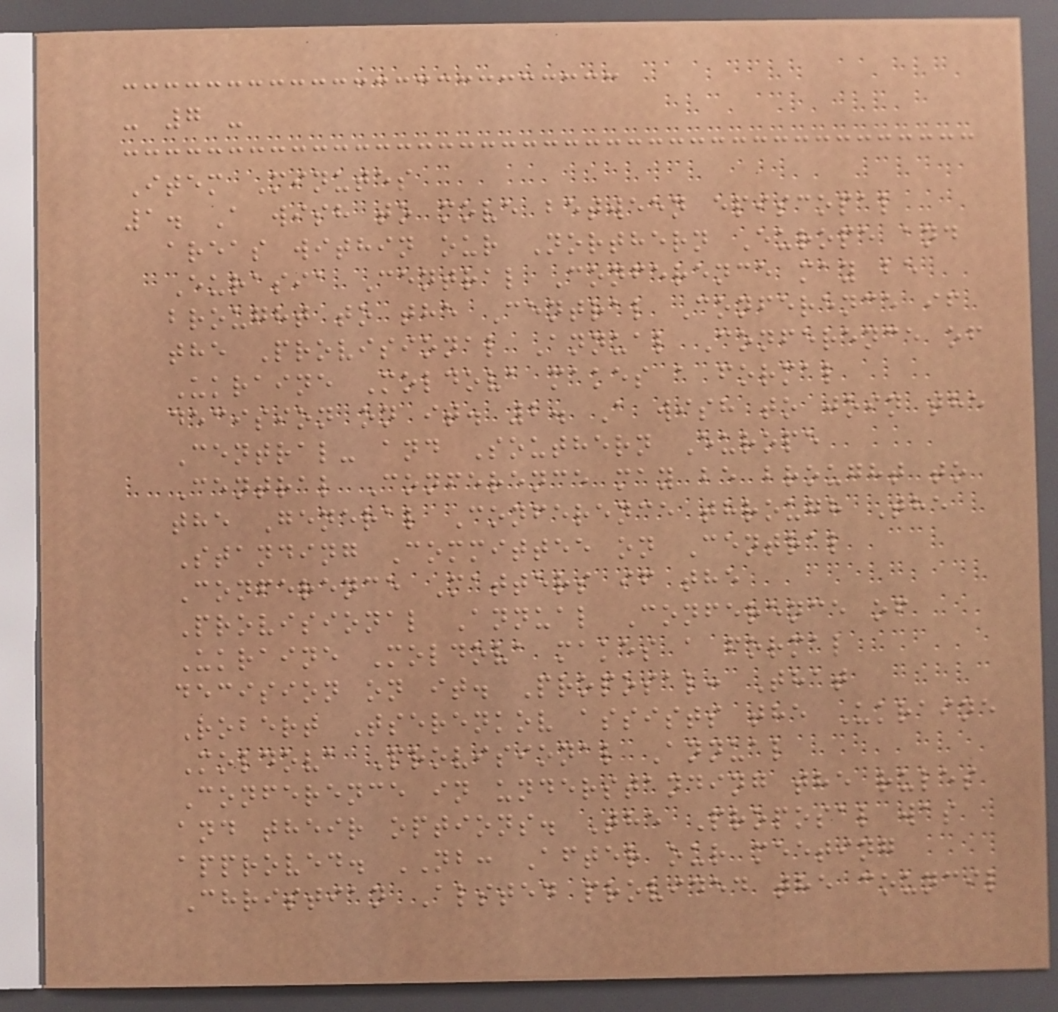- 7 -
Item Minutes
1. A wish to move between episcopal
areas within our Northern Europe and
Eurasia Central Conference may be
brought to the Central Conference if
the Provisional Annual Conference of
Ukraine Moldova makes a formal
decision on it. 2. A wish to join the
Central- and Southern Europe
Central Conference may be brought to
the General Conference through The
Standing Committee on Central
Conference Matters if the
Provisional Annual Conference of
Ukraine Moldova makes a formal
decision on it. Proposal: That
Robert Tserenkov assists the Ukraine
Moldova Provisional Annual
Conference in understanding the rules
and their options. The Proposal was
approved. NB: After our meeting
Christian Alsted provided the council
